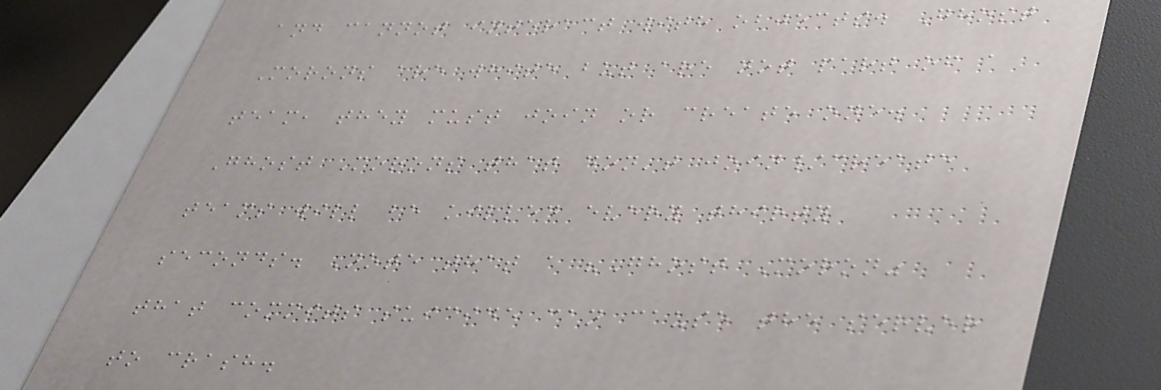and cannot interact with objects. Ghost
Morons are white but are not part of a
team, they must join or create one.
Ghost Morons that don't join/create
teams will be killed every thirty
seconds. Note that a "Ghost Moron"
that commits suicide can cause the server
to crash.
